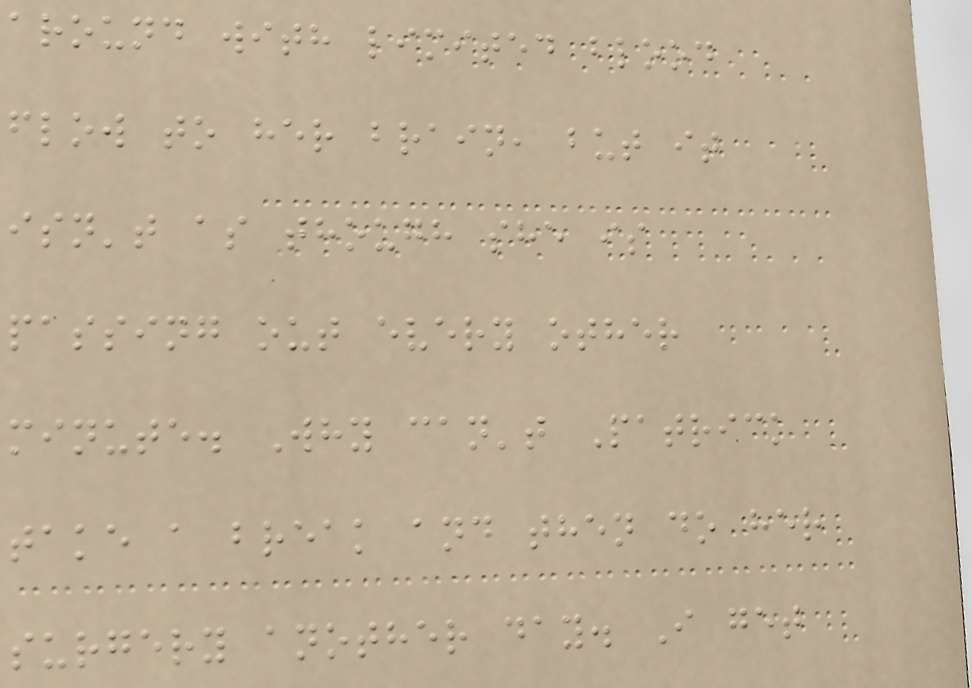around with limited blood
flow to her brain, but it
isn't as though she is
passing out every other
minute. Why can't Patrick
take a break and then do her
surgery another day. I get
